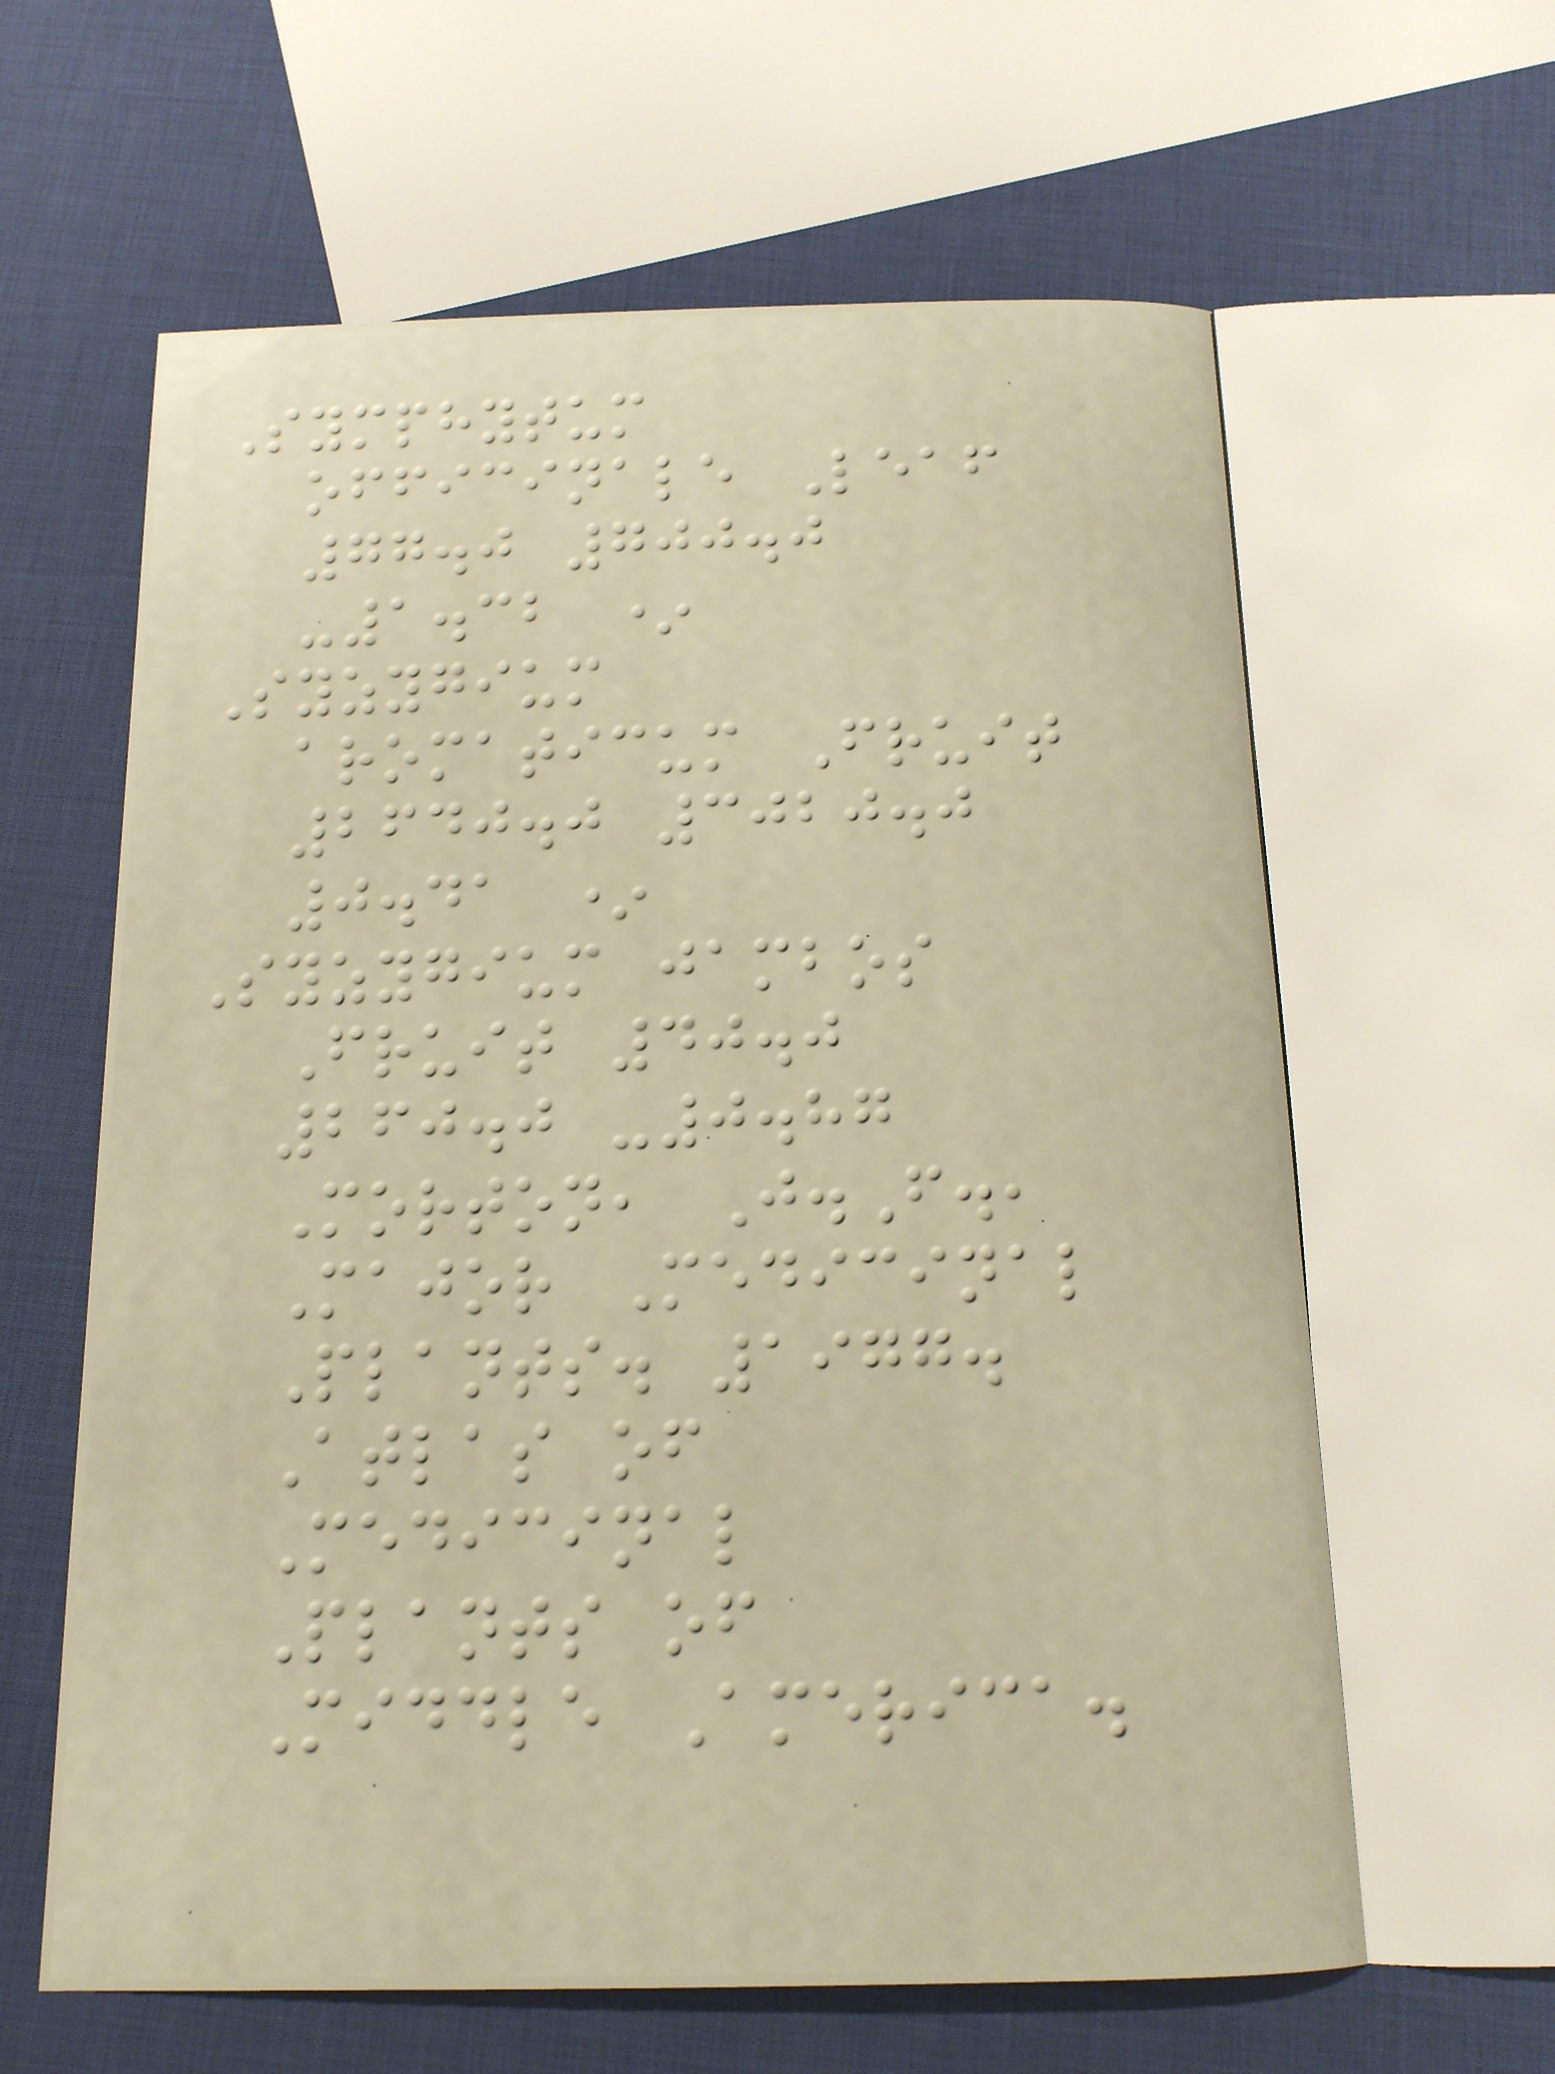Symphytum
officinale Leaf
77.0 700.0
-1.32 *
Syzygium
aromaticum Fruit
2640.0 3020.0
0.41 *
Syzygium jambos
Fruit 40.0
260.0 -0.87
Morton, J.F.,
Major Medicinal
Plants. 1977.
Atlas of
Medicinal
Plants of
Middle America.
